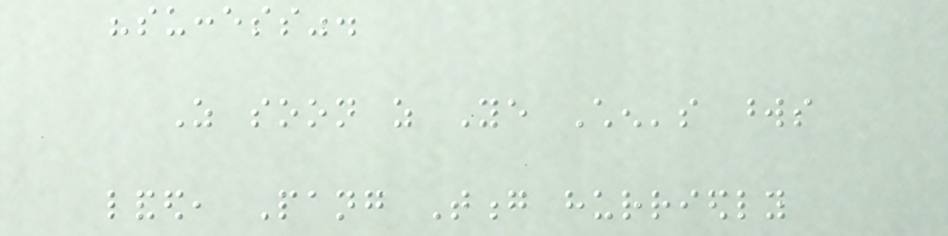"success".
As soon as Ye Chen's words
landed, Pang Tong hurriedly
